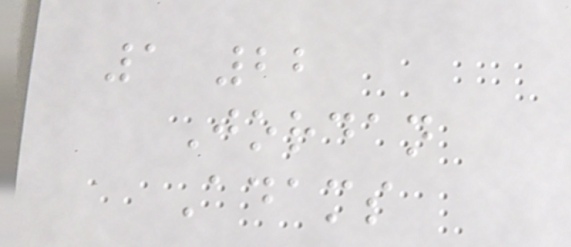1 22
Jordan
Adams
